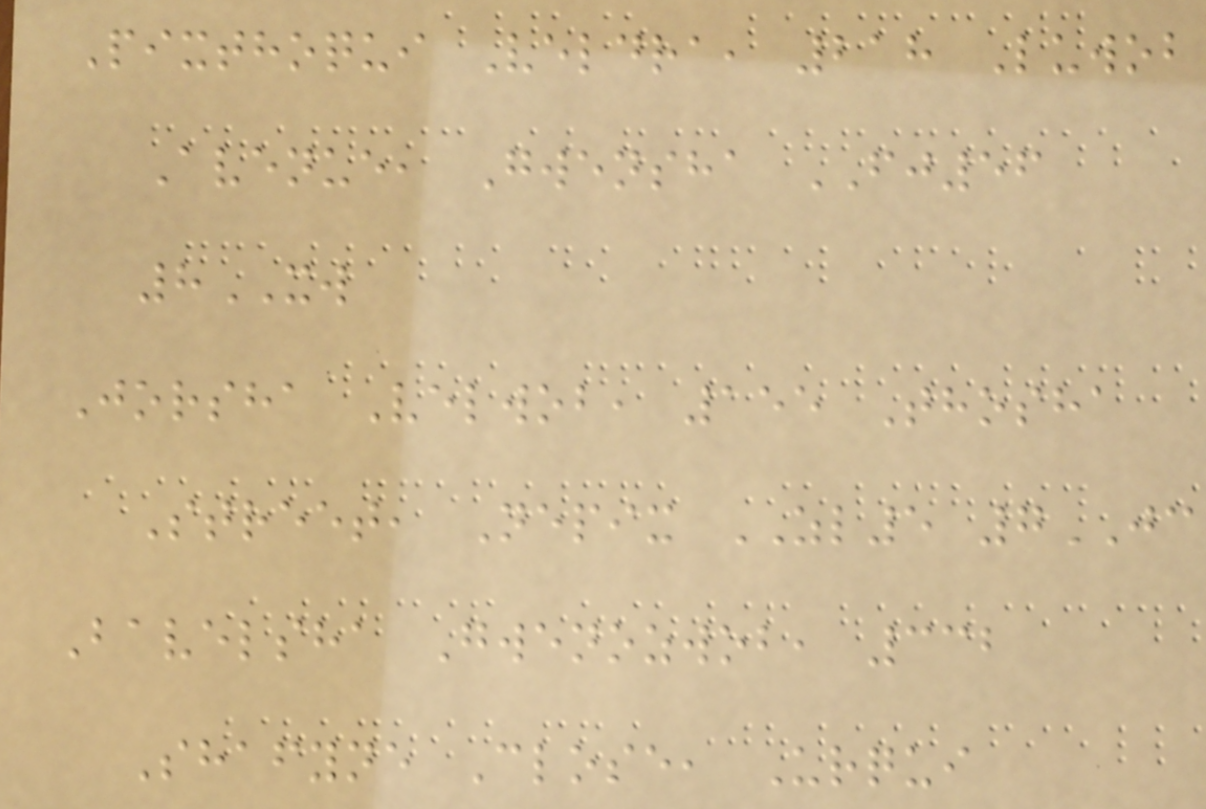Pixthoqui Veldra, 218 Luwob
Avenue, Gwensha FJ56
8XW
Jorsha Velwob, 155 Thosha
Street, Nepix ZL5 7JC
Bavelsha Gwenozwob, 332
Shafyne Close, Urqui
